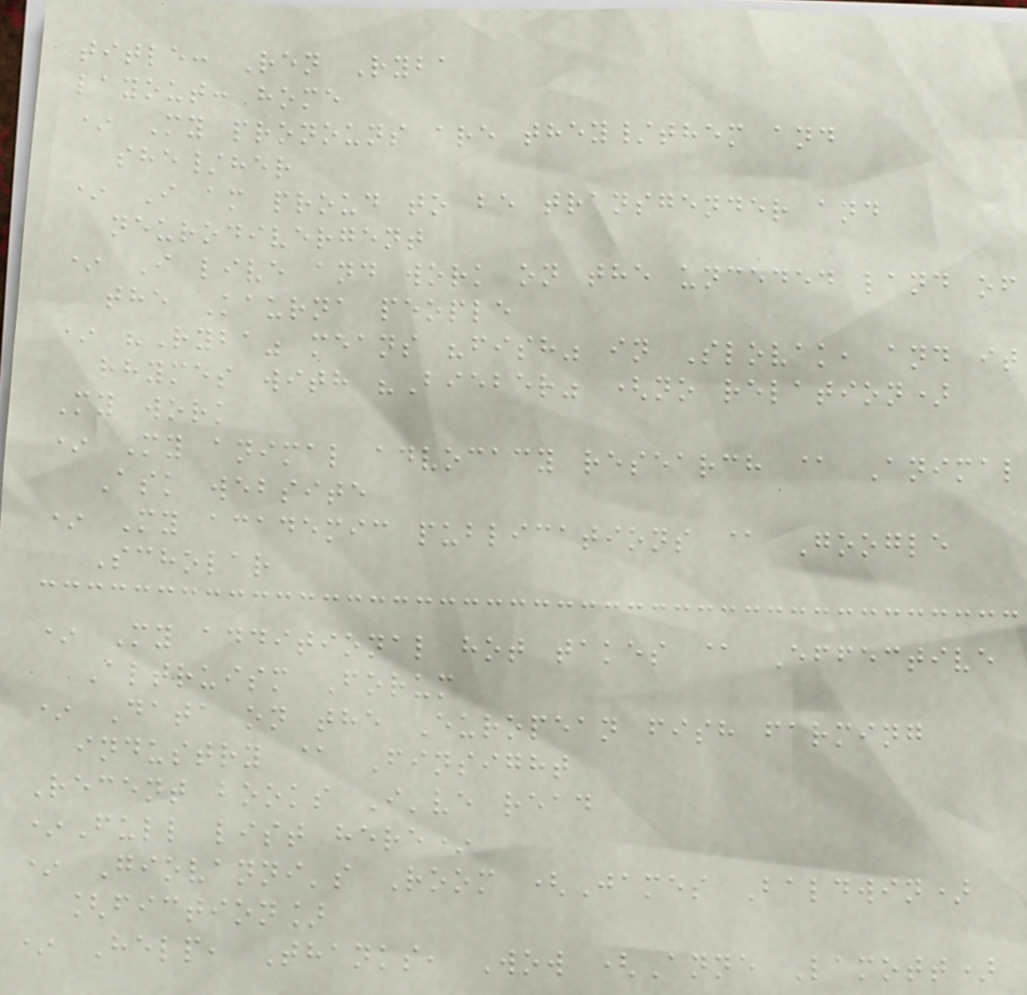title: Ren Ryba
layout: home
* My pronouns are they/them and
she/her
* I am proud to be transgender and
neurodivergent
* I live and work on the unceded land of
the Kaurna people
* "Ryba" means "fish" in Slovak, and it
rhymes with "Bieber" (no relation)
My work
* My animal advocacy research @ Animal
Ask website
* My academic publications @ Google
Scholar
* My additional hot takes @ Effective
Altruism Forum
* Data on the European fish farming
industry @ Finsight
Recent books I've read
*Full list here*
* Giovanni's Room (James Baldwin)
[fiction]
* Help, Thanks, Wow (Anne Lamott)
